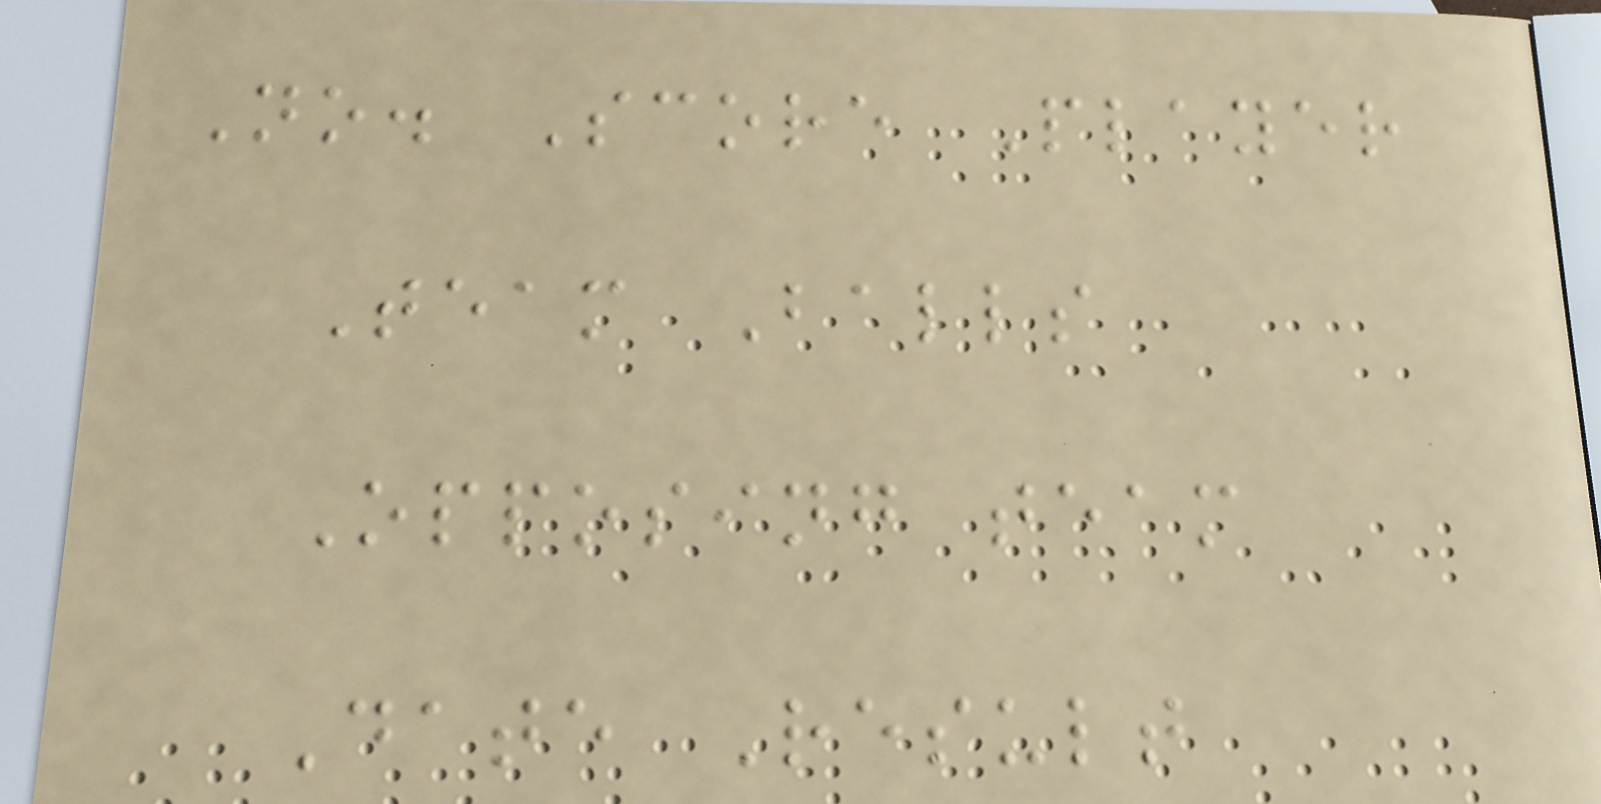No. Score Player
Team Balls
Opposing team
Date Result
